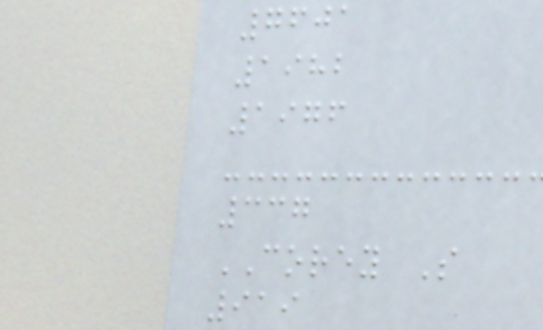7601
1982
1976
337
COREY S
919
